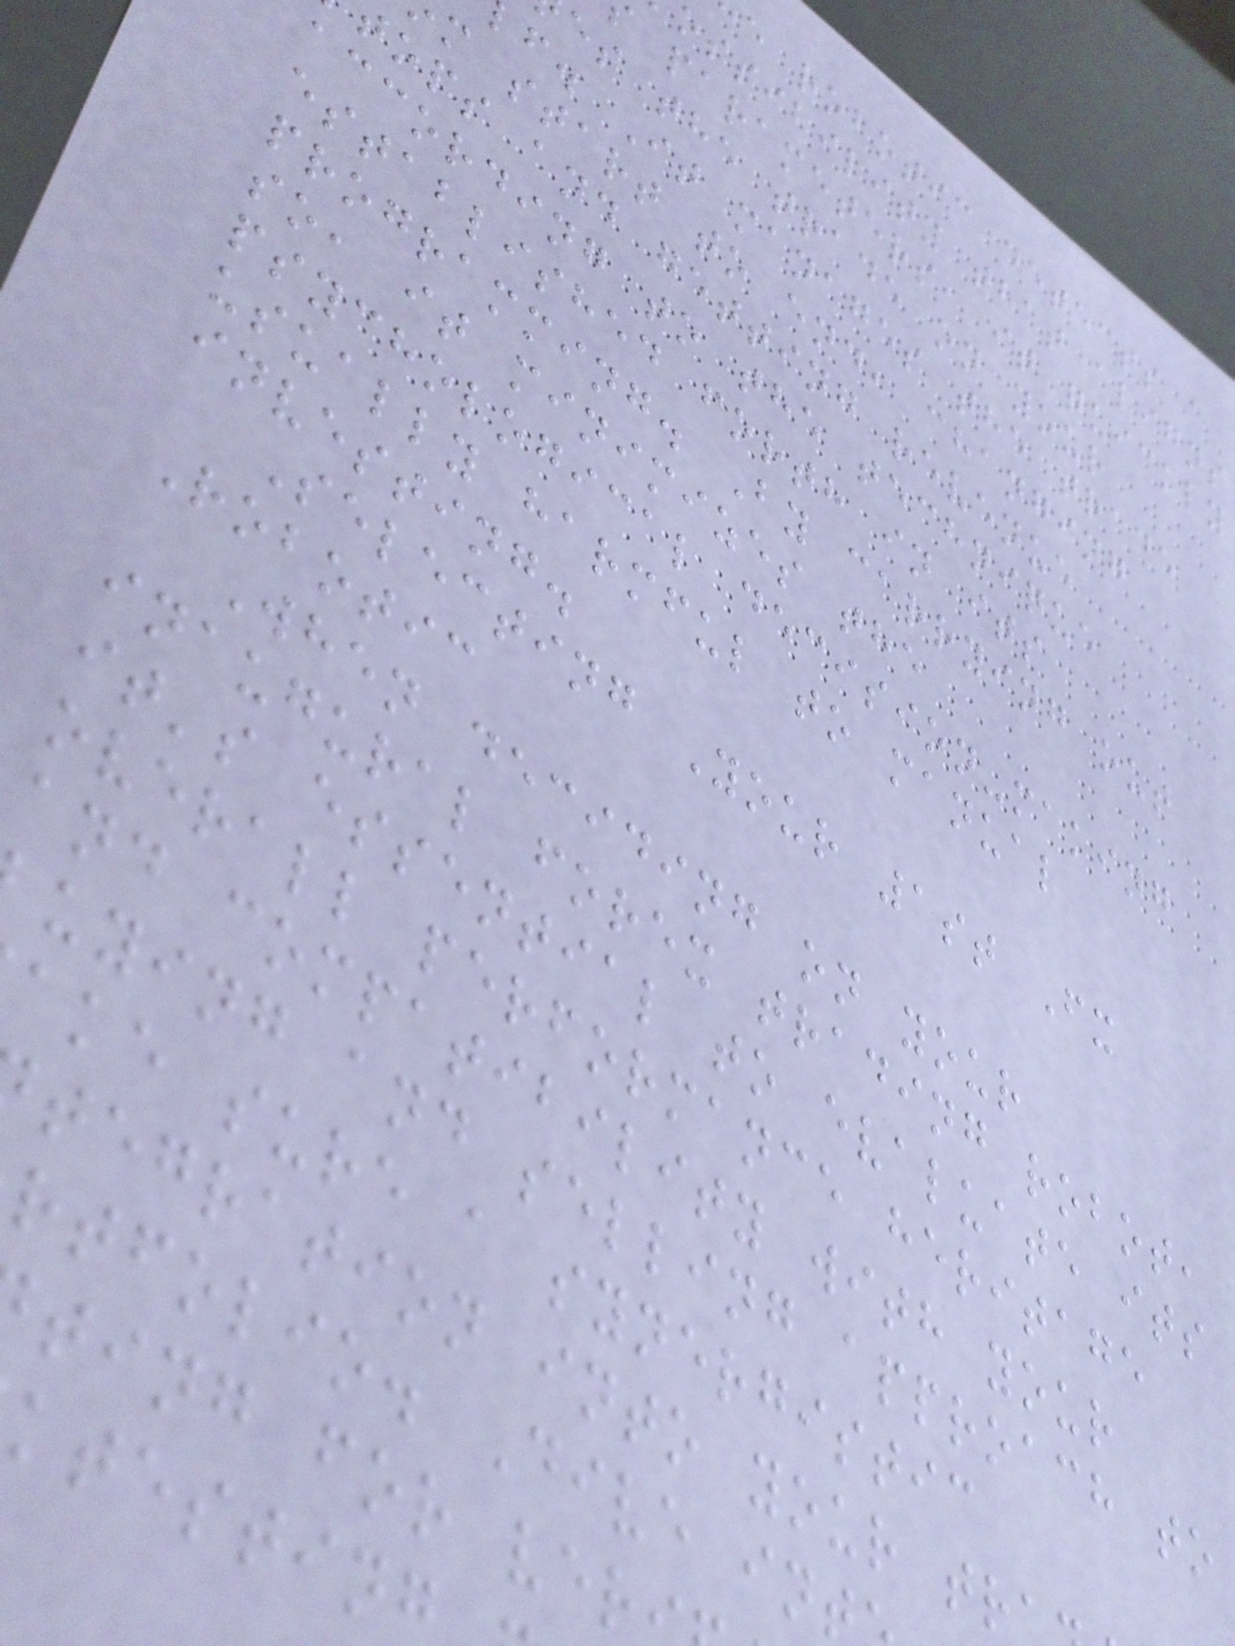e robotic detects a
ossibility that aligns
parameters, it quickly
es the trade on your
f. It manages the trade
m start to end, changing
tops and getting revenue
according to the technique
established forth in its
programming. By carrying out
so, it minimizes the
psychological decision-making
usually harmful to manual
investing.
Selecting Your 1st Fx
Robotic
When deciding on your
inaugural forex trading robot,
it's essential to evaluate its
overall performance heritage
and compatibility with your
uying and selling approach to
ake sure a synergistic
tegration into your tr
rtfolio. Dive int
ting for ver
